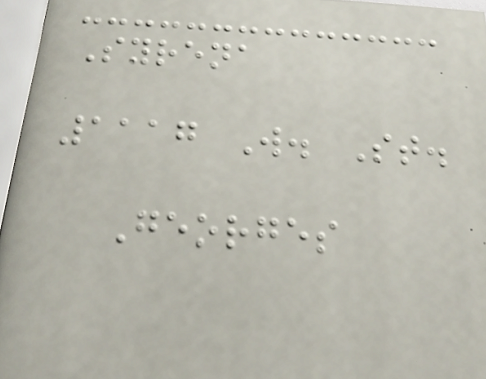Syrena
1117 W. St.
Georges
